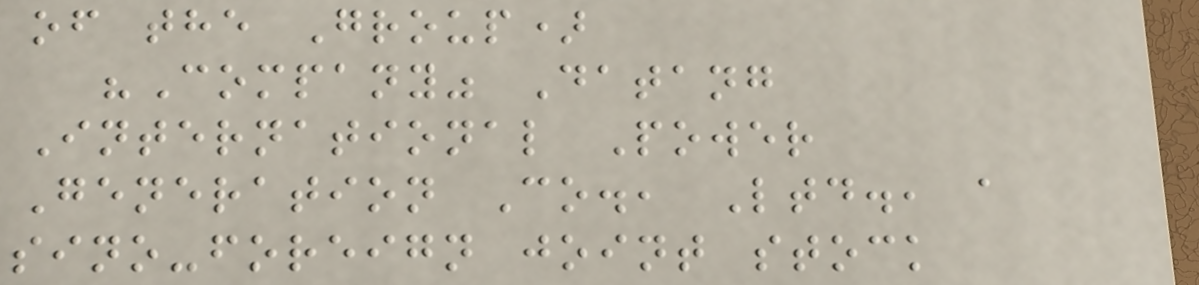of the Group)
"Company" Datang
International Power
Generation Co., Ltd., a
sino-foreign joint stock
